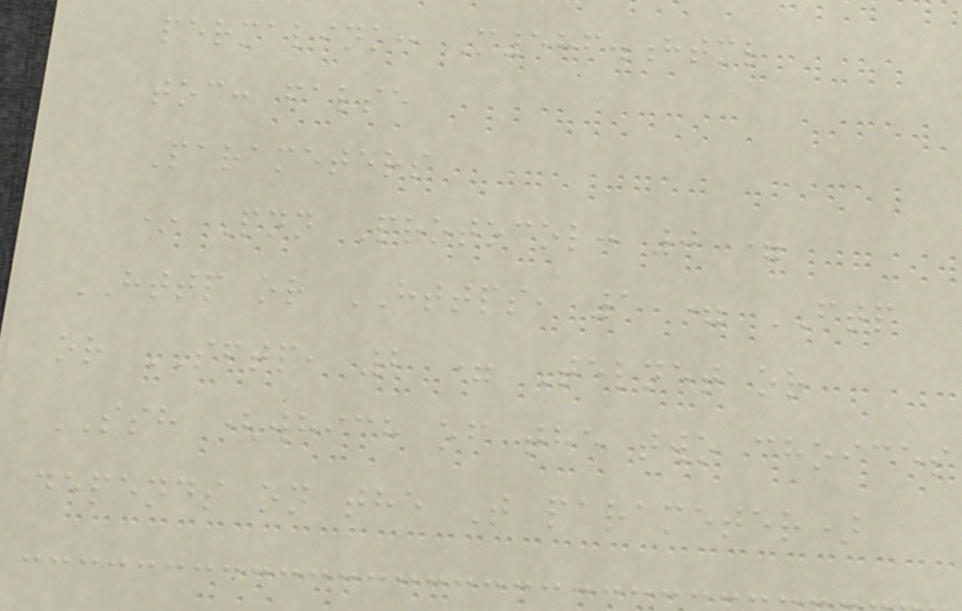permalink: M586.html
toc: false
Parameters
* Pnn Protocol: 0 =
HTTP or HTTPS, 1 = FTP
or SFTP, 2 = Telnet or
SSH (which of the two choices
depends on the T parameter)
